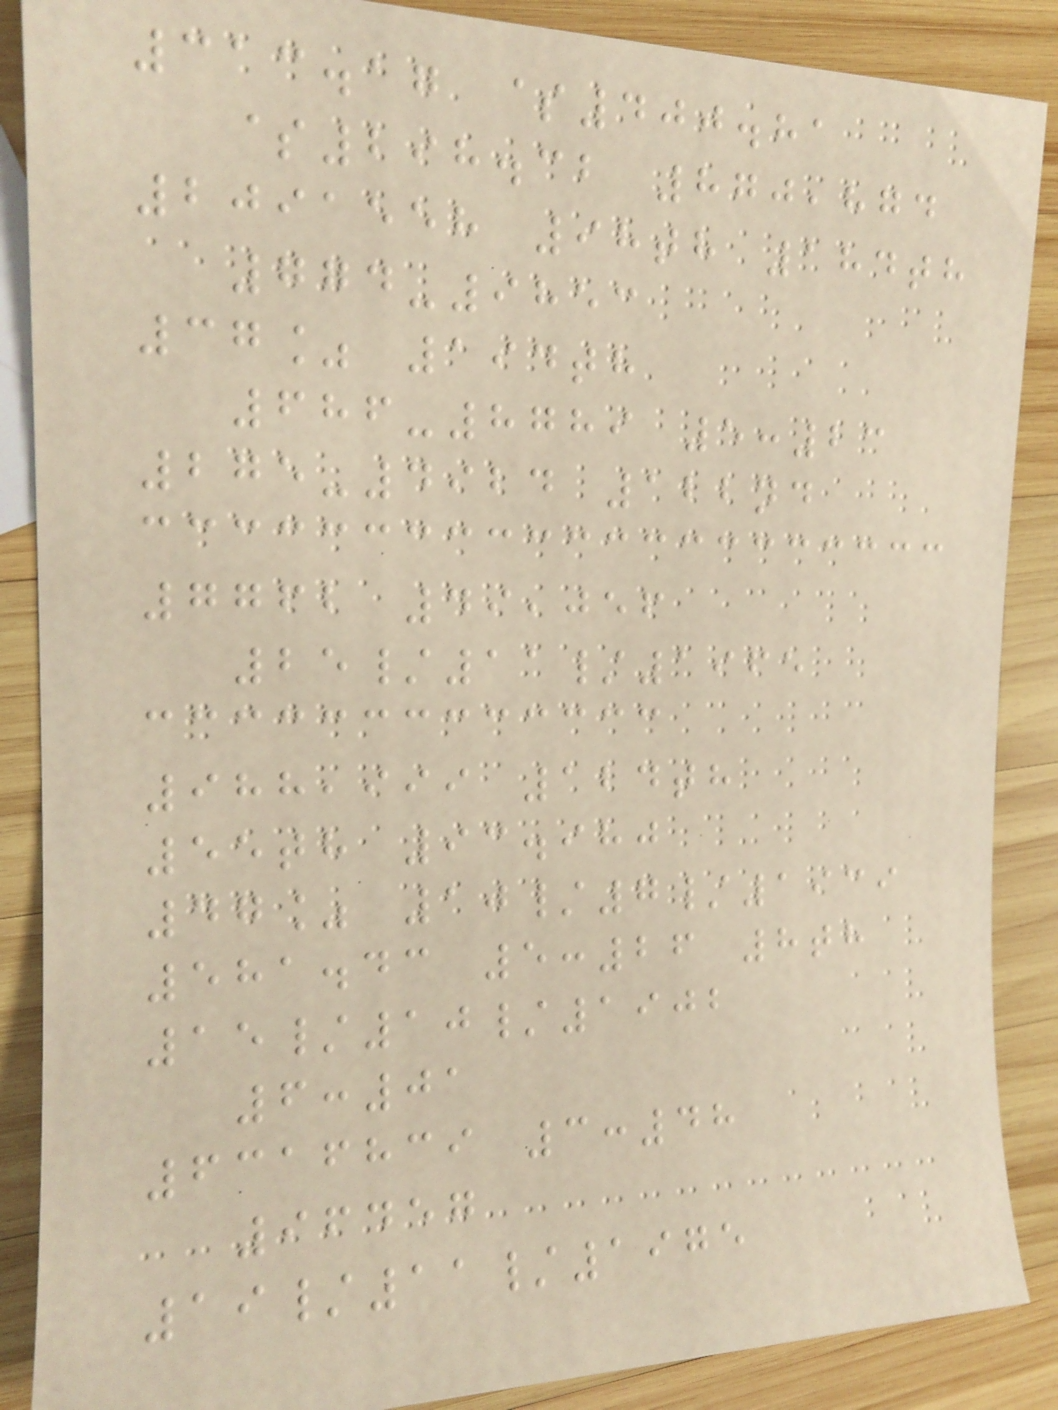313.17 $400.81
$298.32 870,874
2091558 98th 184th
774-9853
37% 194th
686-8789 5:23
275-4924 122nd
7762 49,056
25/11/1965
988,999 124th
55th 93.980
47% 10/7/1939
581.43 5:26 8th
15/10/1902
6:01
6316839 3:48
96457
19/11/1975
